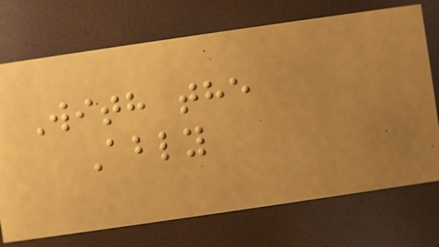With the
Ably
